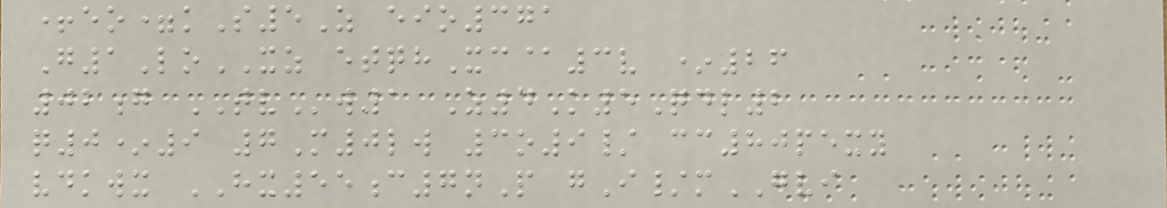+eo=kS5Z eio371
G1LoXZ etqhXc@3v *26
02g TVw1 Z4K5Qdl2
q0*9 7M0lw 3o9/ cc80pexy
vdkwx HX55c7nP gI/mGVI
